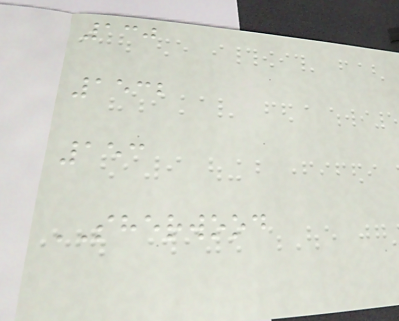130
1532
153
SHERWOOD
